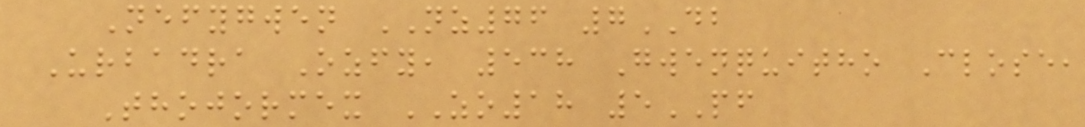Nefygwen NZ76 7DB
Urbadra Ozfy, 538 Gwenquitho Close,
Thojormex ZO18 5PF
